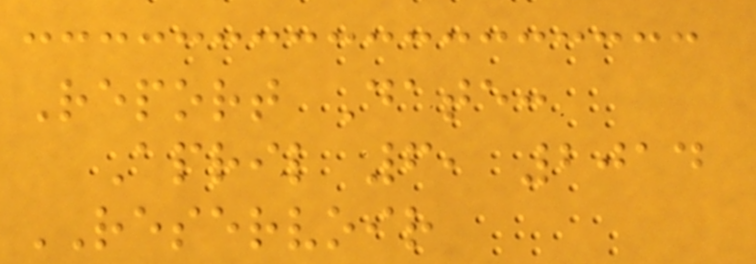Report Date:
April 6, 2014
RESERVOIR
